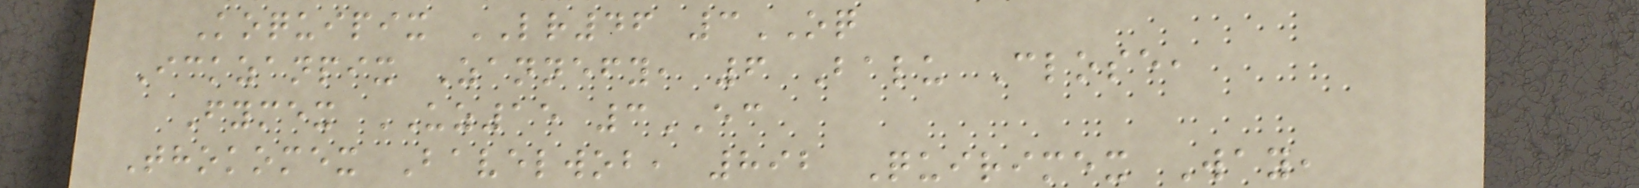Koquipix LR46 3OQ
Ickzanpix Zannefy, 6 Balu Close,
Fymex UZ15 3EC
Thokomex Bavelwob, 892 Quirimex Way,
